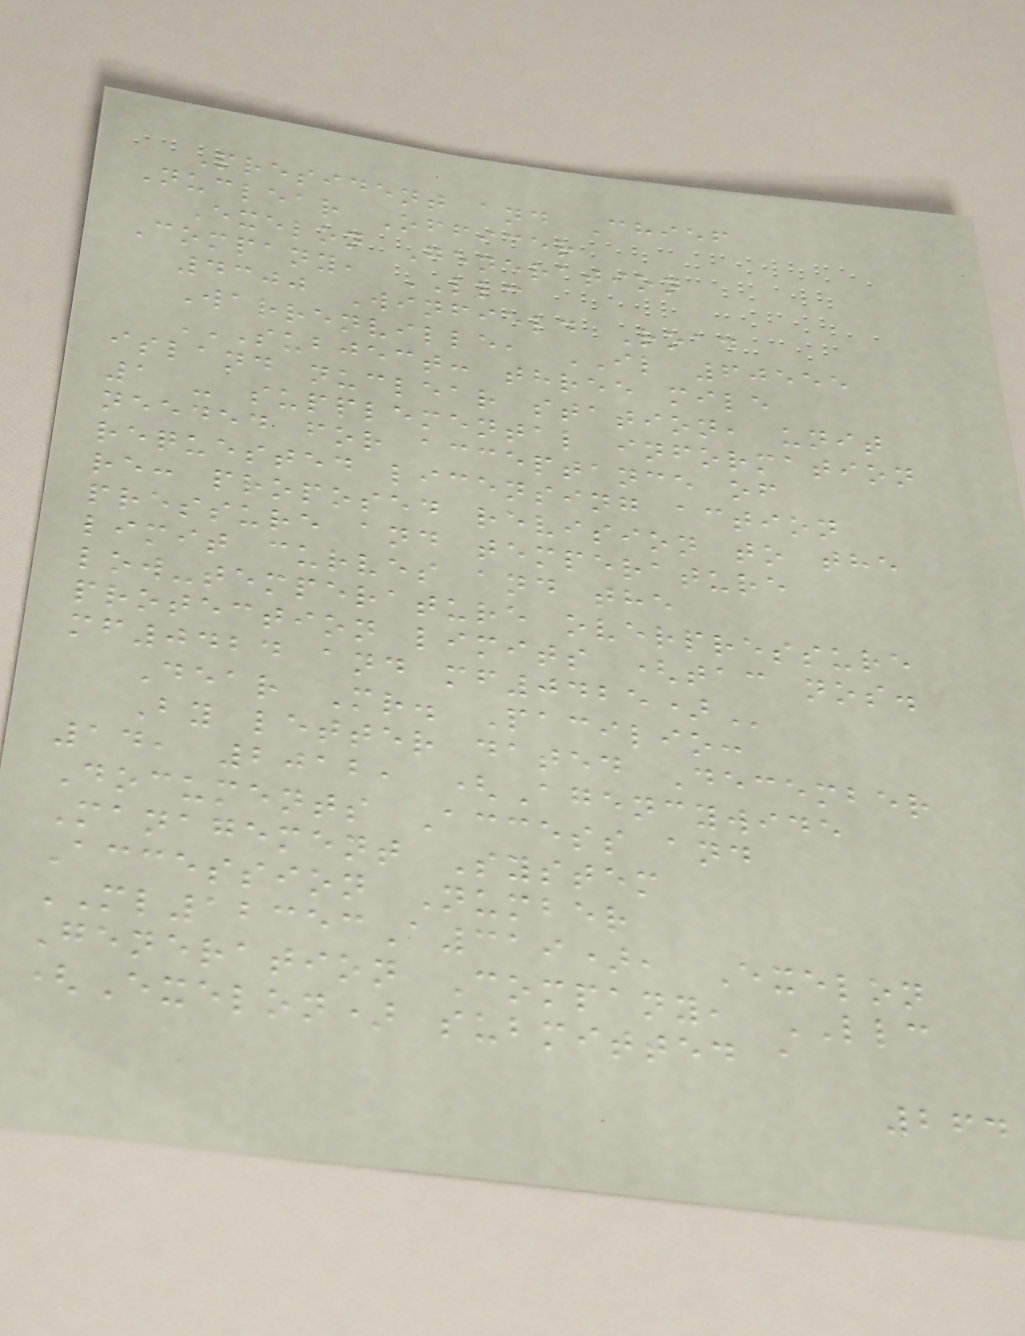President and Chief
Nuclear Officer
Exelon Generation
Company, LLC
4300 Winfield Road
Warrenville, IL 60555
SUBJECT: THREE MILE
ISLAND NUCLEAR STATION, UNIT
1 - SUPPLEMENTAL INFORMATION
NEEDED FOR ACCEPTANCE OF
REQUESTED LICENSING ACTION
RE: PROPOSED REVISION TO THE
PRESSURE AND TEMPERATURE
LIMIT CURVES AND THE
LOW-TEMPERATURE OVERPRESSURE
PROTECTION LIMITS (TAC NOS.
MF0424 AND MF0425)
Dear Mr. Pacilio:
By letter dated December
14, 2012, (Agencywide
Documents Access and
Management System
Accession Number
ML12353A319), Exelon
Generation Company, LLC
(Exelon) submitted a
264
